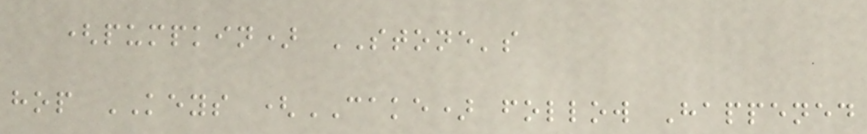(pumpkin) STONE's
hop KEYS (CAKE) follow Happened
